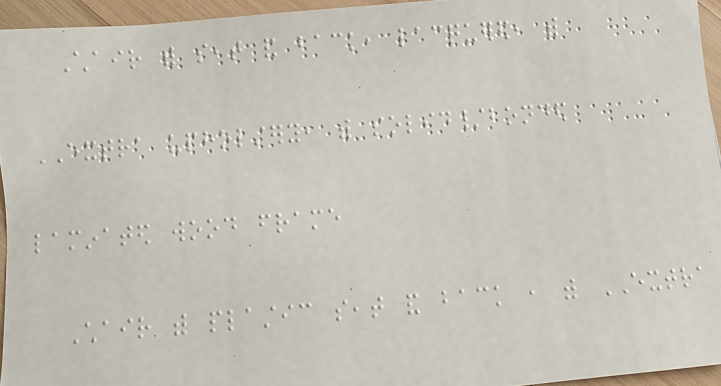Chair with seat and back, lacquered, with
EXTRA upholstery, with solid/bonded
laminated wood frame
Chair with plastic seat and back , with EXTRA
